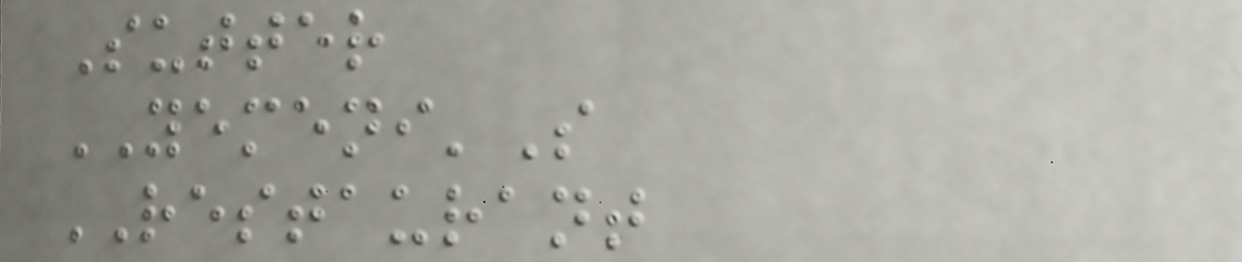Sutter
YEMENI'S
RESTAURANT
